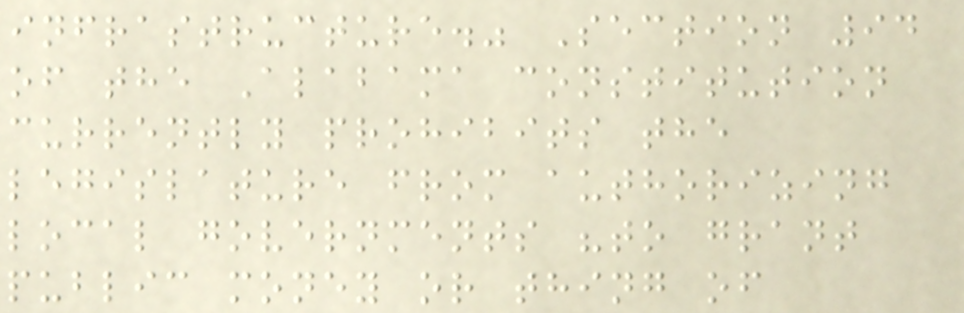infrastructure." Section 94
of the Alabama constitution
currently prohibits the
legislature from authorizing
local governments "to grant
public money or thing of
